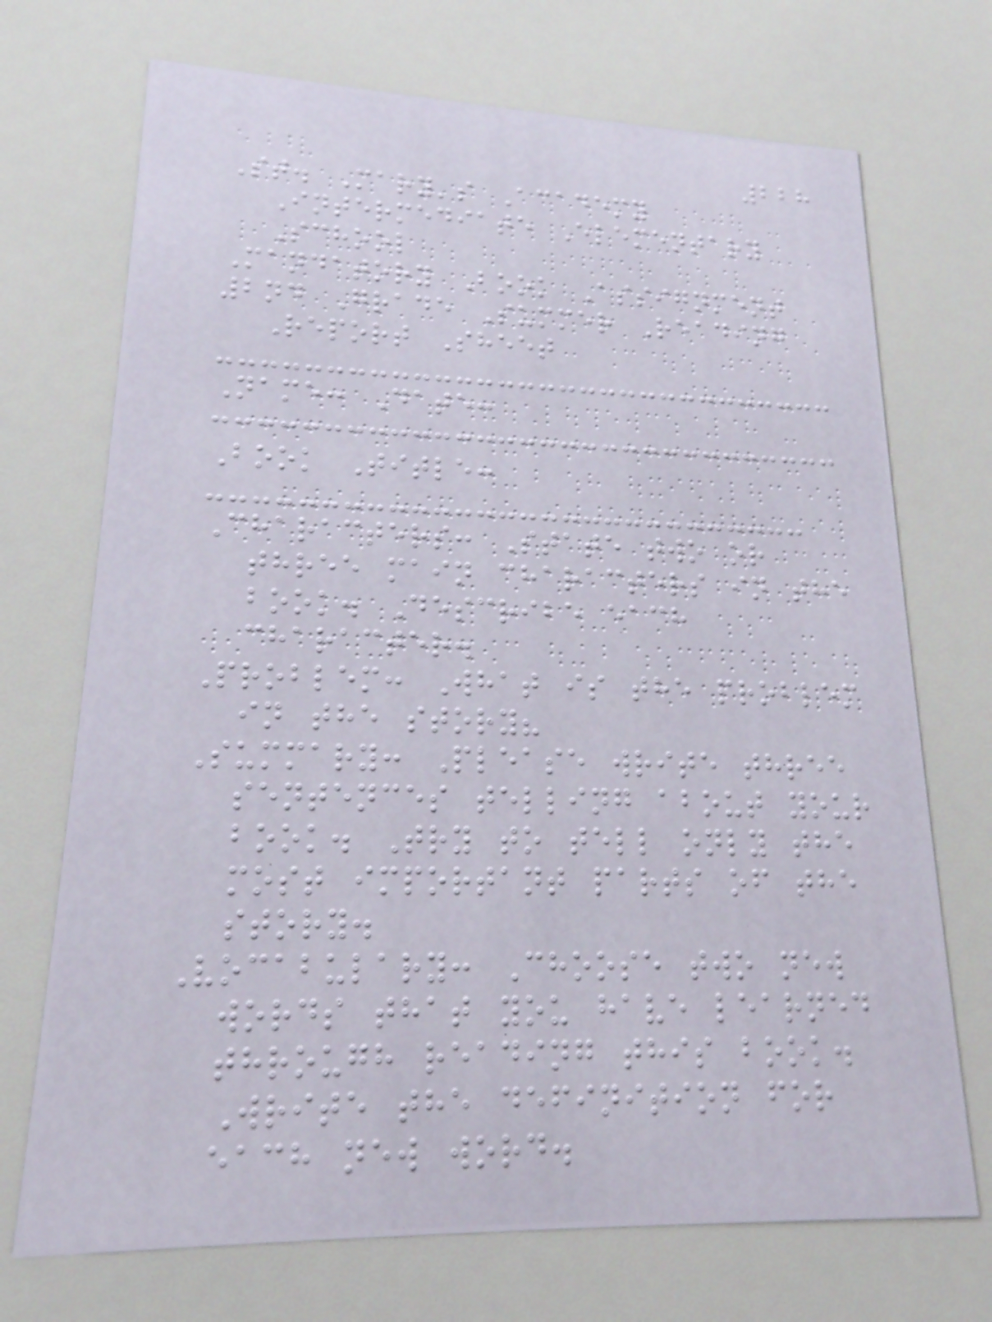228
St. Mary's Academy
Intermediate Elementary
School
Mandatory Book Assignment
2nd Grade Summer Reading
Report Sheet
Name: Date:
Book Title:
Characters: State two or
three main characters in the
book. Describe each
character.
Problem: What is the problem
in the story?
Summary: Please write three
sentences telling about your
book. Try to tell only the
most important parts of the
story.
Vocabulary: Choose two new
words that you have learned
through reading this book.
Write the definition for
each new word.
